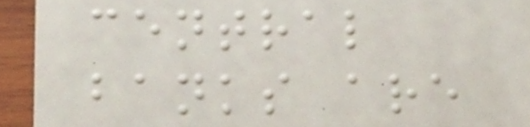central
banks are
